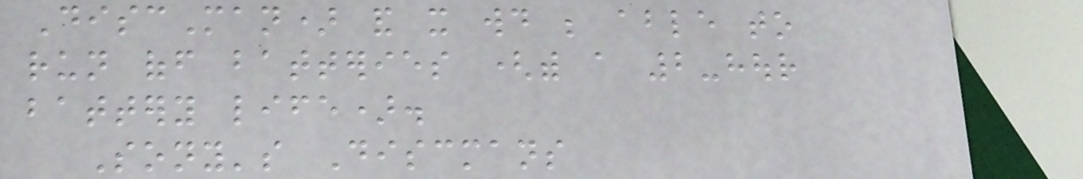DiscMan) and it would be able to
run off batteries (with a 2-hour
battery life).
Sony's Discmans
